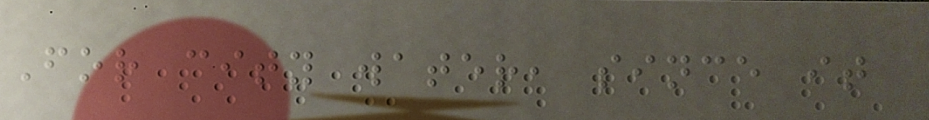For city water, since it
